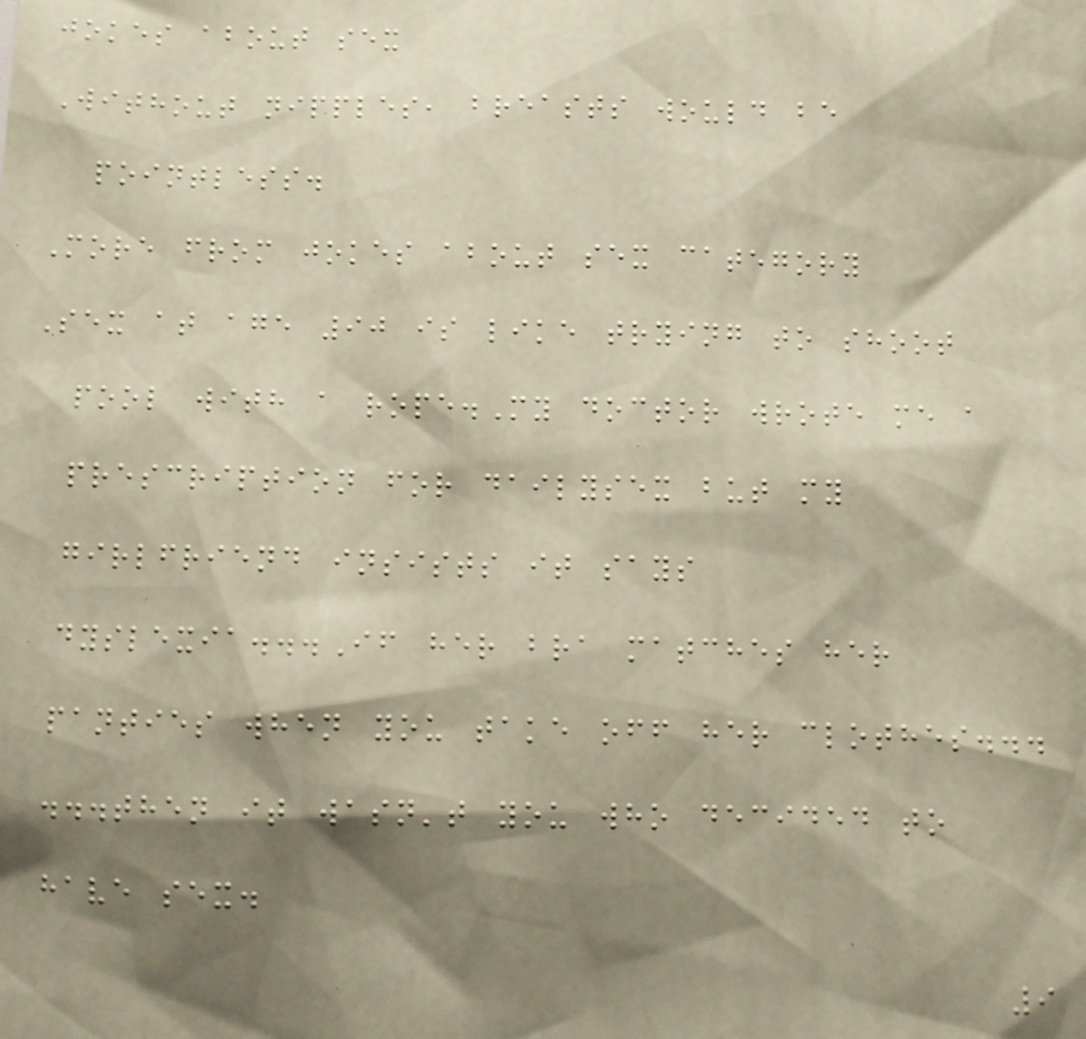jokes about sex
Without nipples, breasts would be
pointless.
More from jokes about sex category
Sex at age 90 is like trying to shoot
pool with a rope.My doctor wrote me a
prescription for dailysex but my
girlfriend insists it says
dyslexia...If her bra matches her
panties when you take off her clothes...
...then it wasn't you who decided to
have sex.
9
